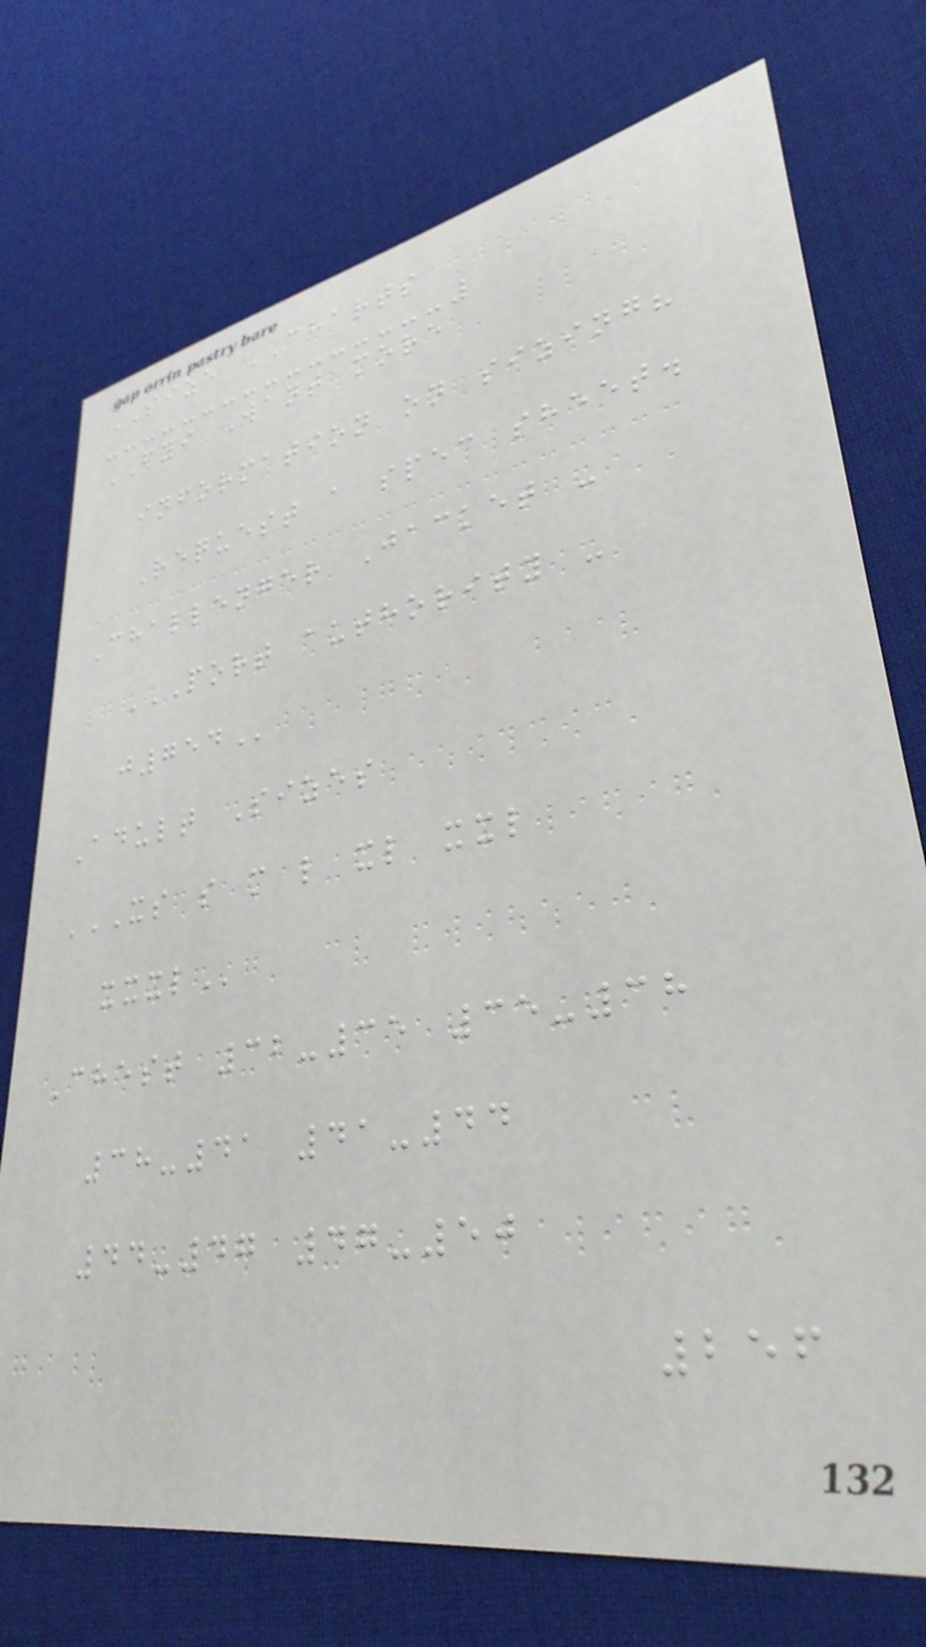SIZE CHARTS
FYI Want more
information on sizing?
Request a spec sheet.
Challenger Jacket -
PORT AUTHORITY -
J754
Adult Sizes
XS S M L XL XXL
XXXL
Chest 32-35 35-38
38-41 41-44
44-47 47-50
256
